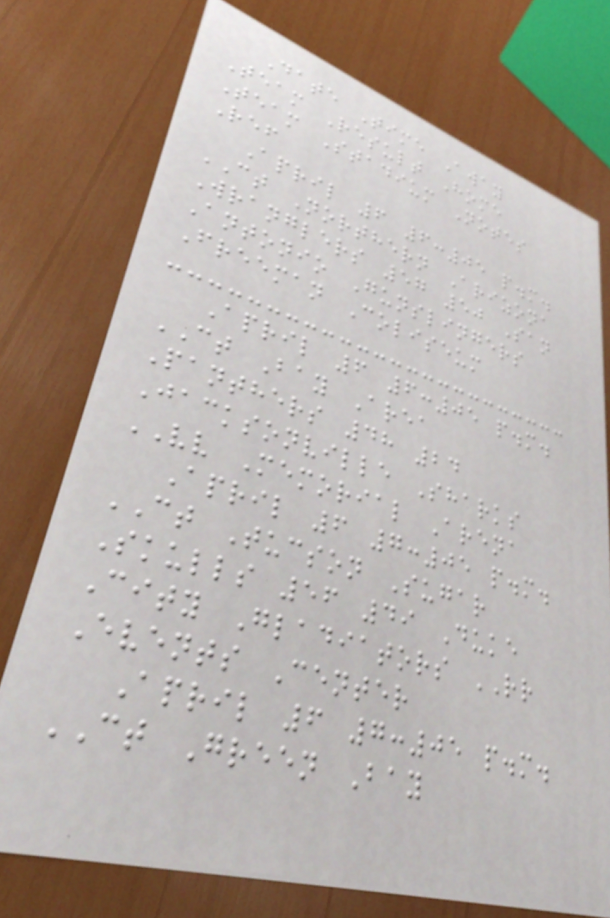Date Time Away
Team Result Home
Team Stadium Notes
Ref
April 6 6:05 p.m.
CT Northern Arizona
Wranglers 57 50 San
Antonio Gunslingers
Freeman Coliseum
April 6 6:05 p.m.
CT Bay Area
Panthers 48 24
Jacksonville Sharks
VV Memorial Arena
April 6 7:05 p.m.
CT Tucson Sugar
Skulls 56 49 Duke
City Gladiators RR
Events Center
April 6 7:05 p.m.
CT Green Bay
